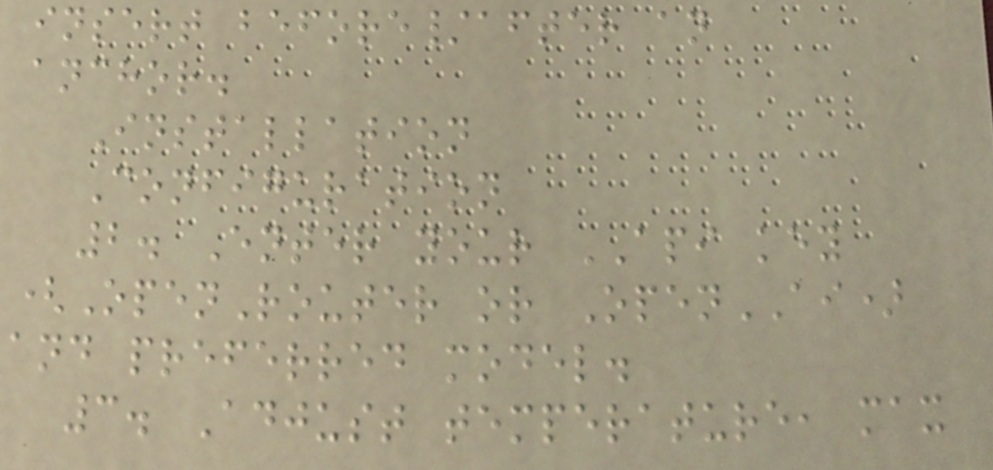insert before/after an
anchor.
Installation
Configuration
2. Enter your API key
(OpenRouter or OpenAI)
and preferred model.
3. Adjust temperature, max
